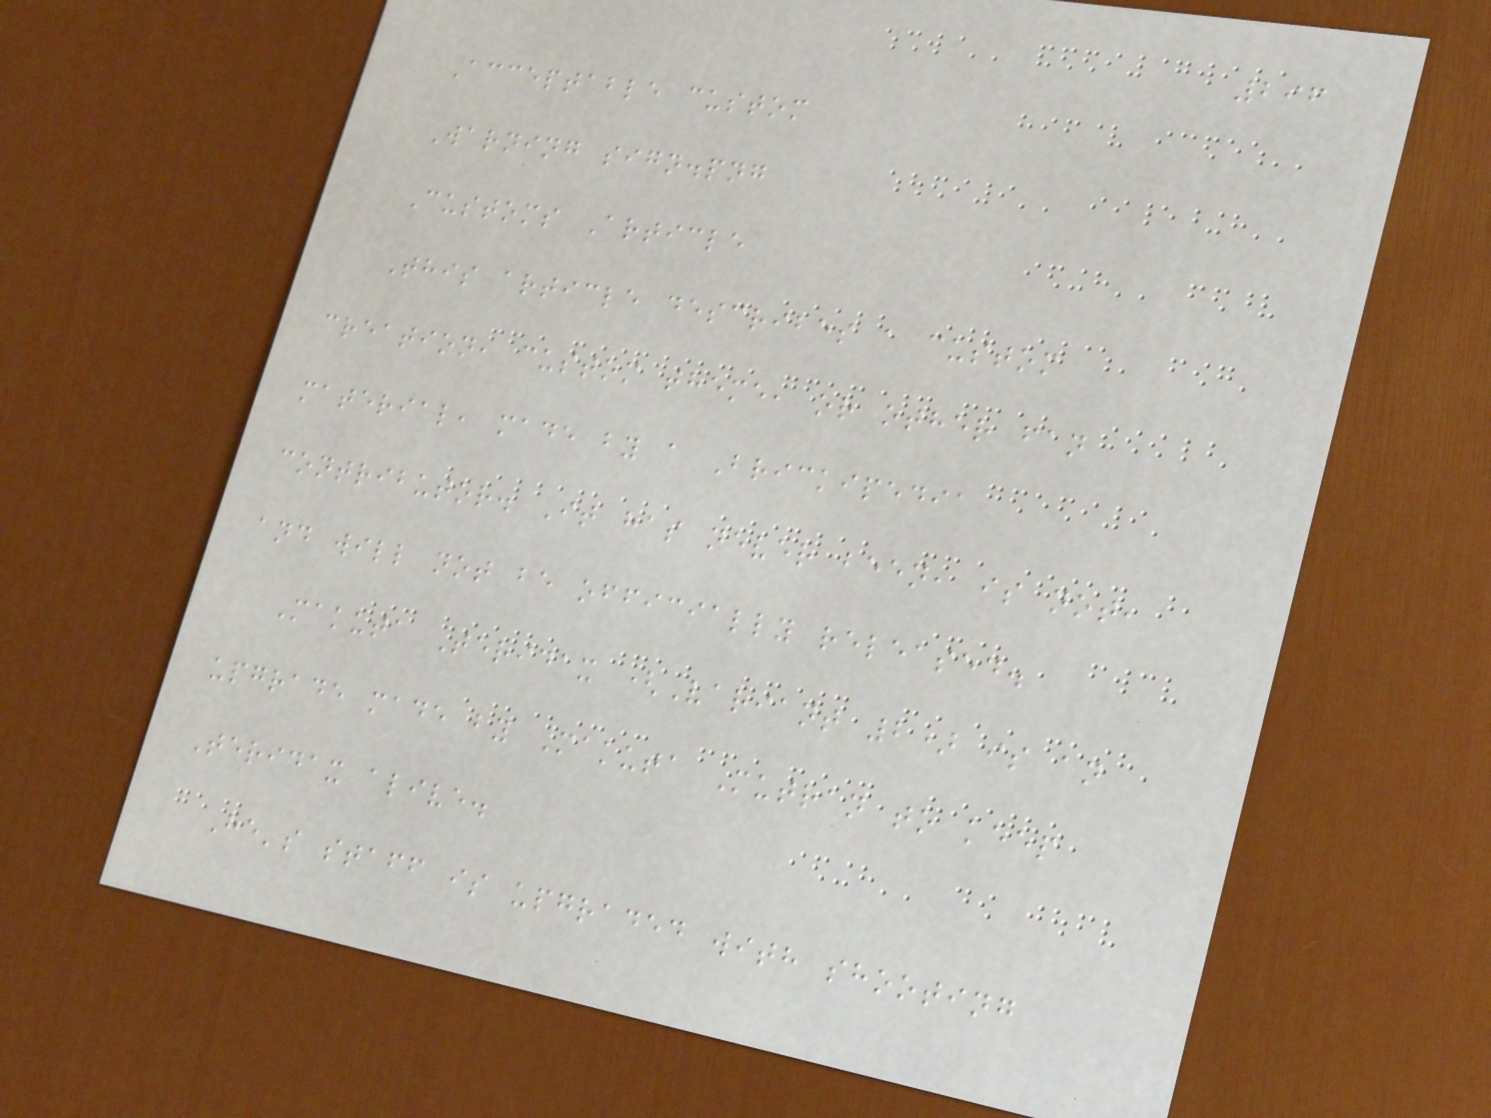296
Acceptable custom
Warning sign.png
Customs Article
This article describes a custom
creation, custom theme, or other fan
material, made by a Brickipedia
contributor. It has never been, is not,
and will not be officially released.
Makuta Teridax (Variant 2) is an
upgrade made by Makuta Mutran to keep
Teridax alive.
He's staff is upgraded with shooting
